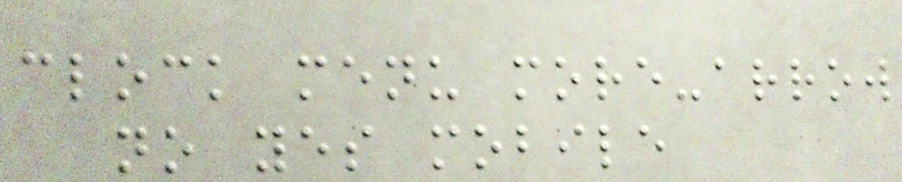clock menu more-arrow
no yes mobile
